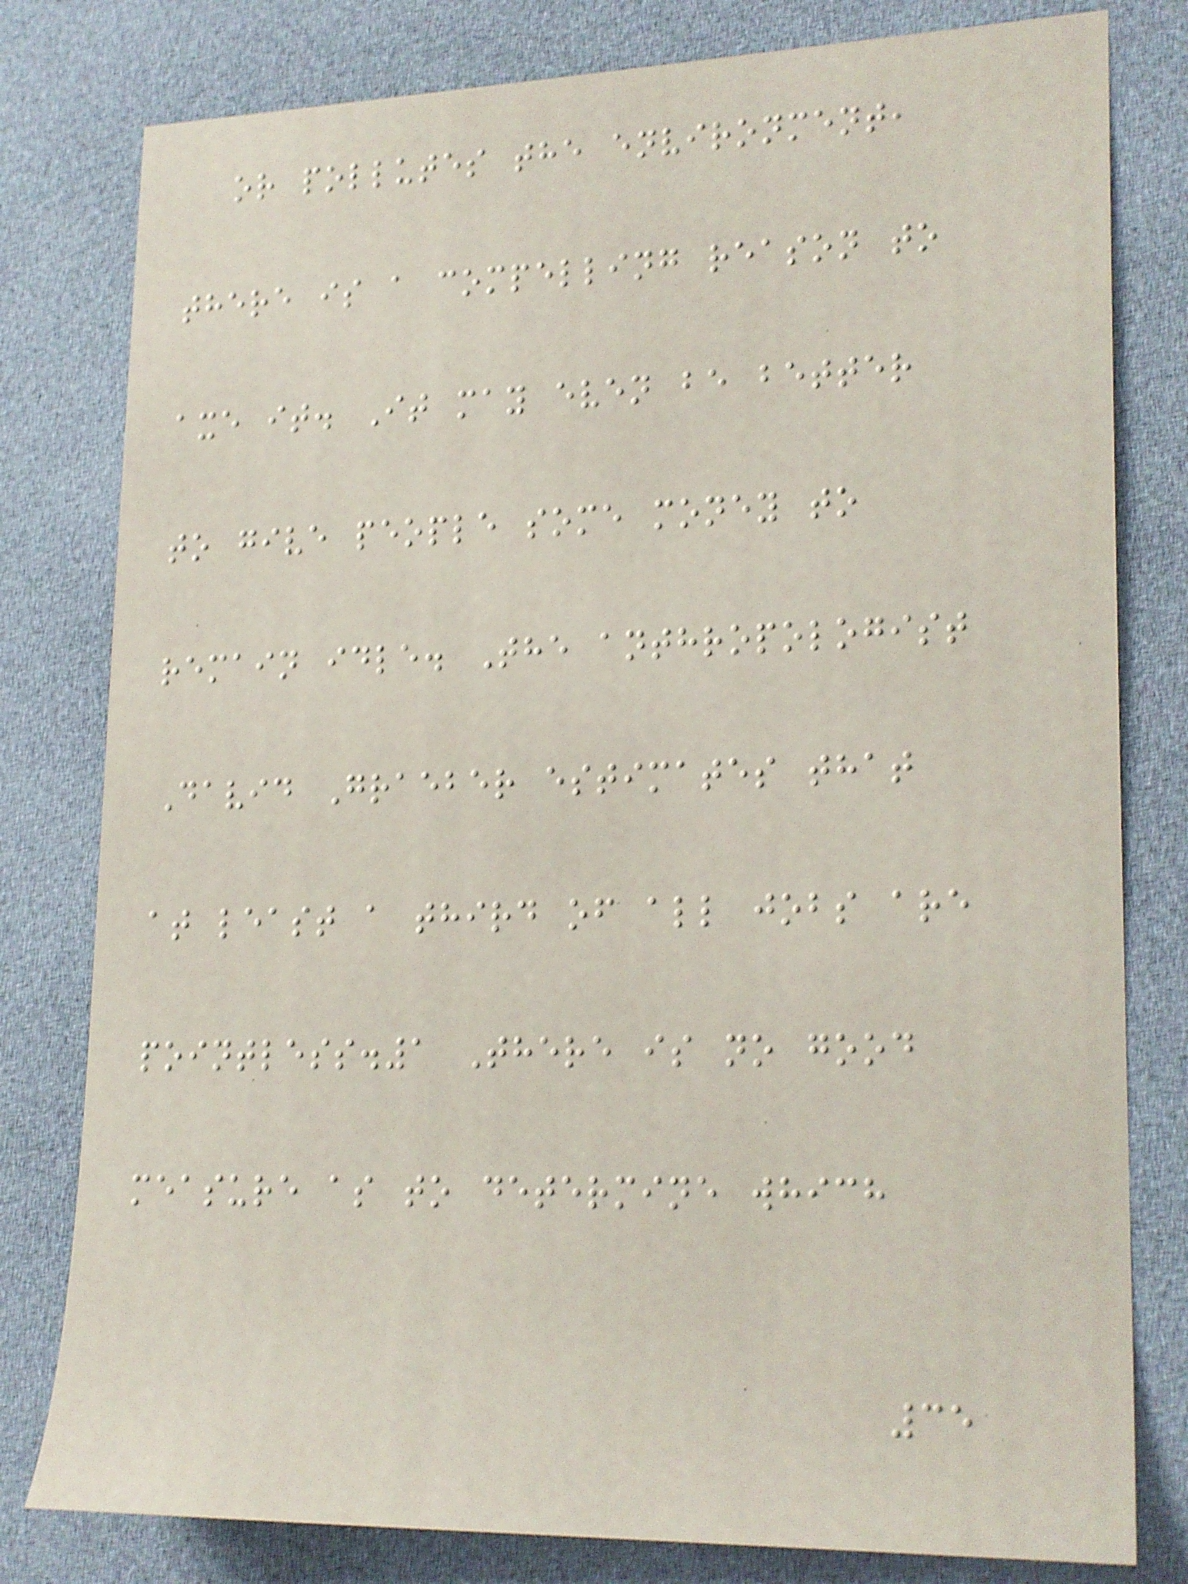or pollutes the environment,
there is a compelling reason to
axe it. It may even be better
to give people some money to
remain idle. The anthropologist
David Graeber estimates that
at least a third of all jobs are
pointless.1 There is no good
measure as to determine which
35
